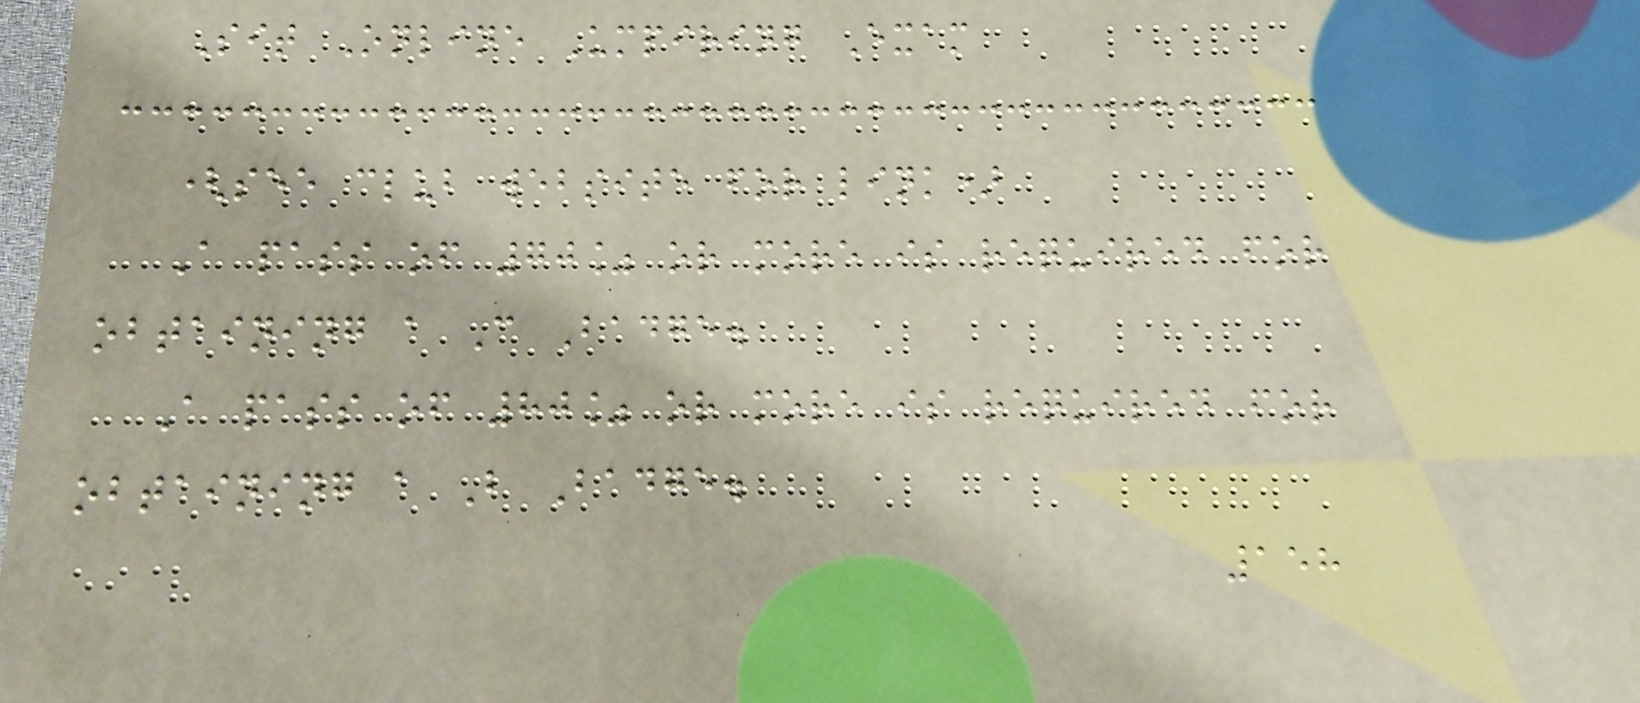Sit Online Umpiring Exam
(see club website for link)
A pass of 70% or more is required for
obtaining a C Badge.
A pass of 80% or more is required for
obtaining a B Badge.
158
